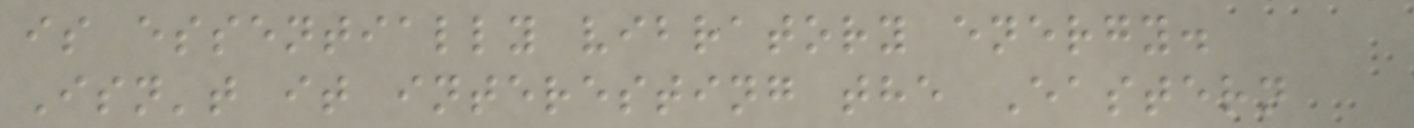is essentially vibratory energy.
Isn't it interesting the Eastern
